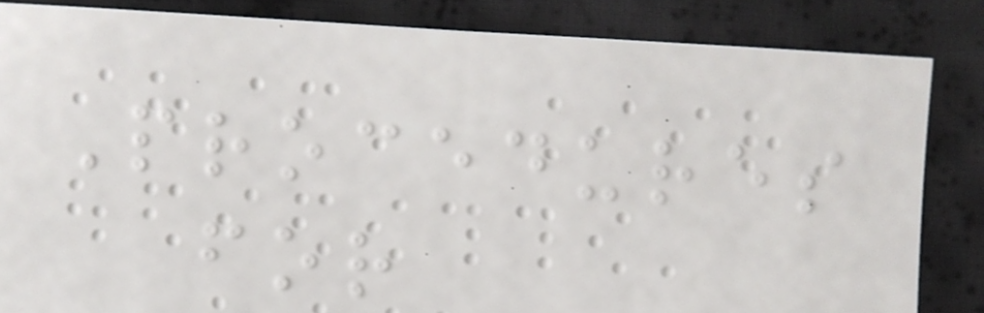Procedures
for
